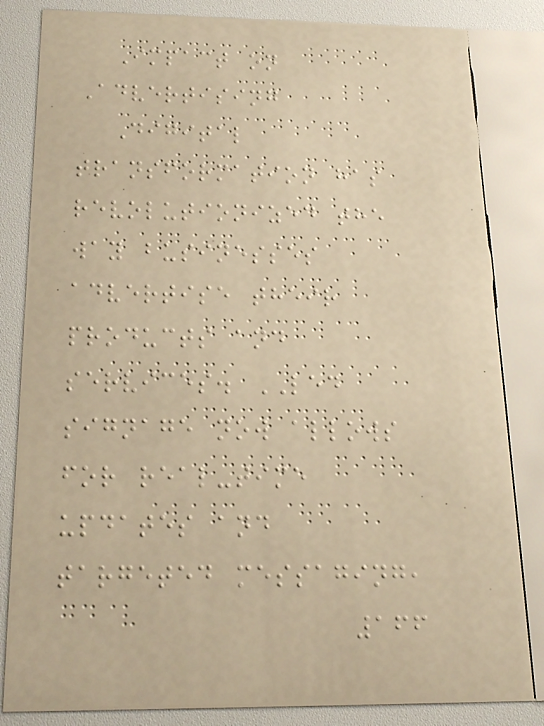Impact on
Advertising
Digital
transformation has
revolutionized the
way businesses
advertise their
products and
services. LED
signage now allows
for real-time
updates and
targeted messaging,
166
